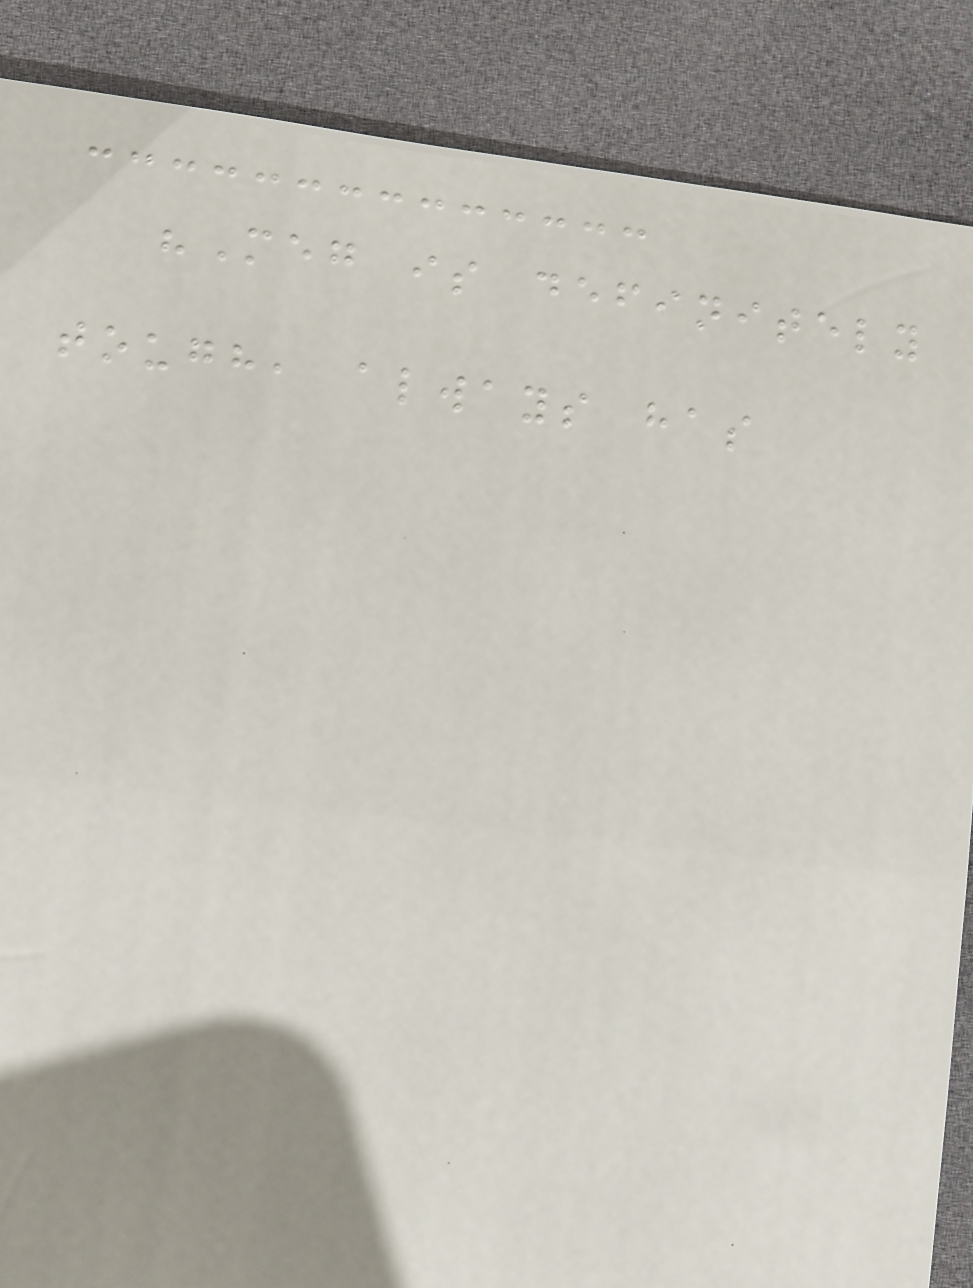"Meg is definitely
tough, always has
